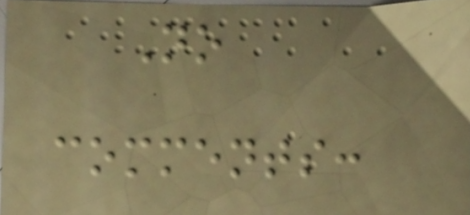No
comments:
